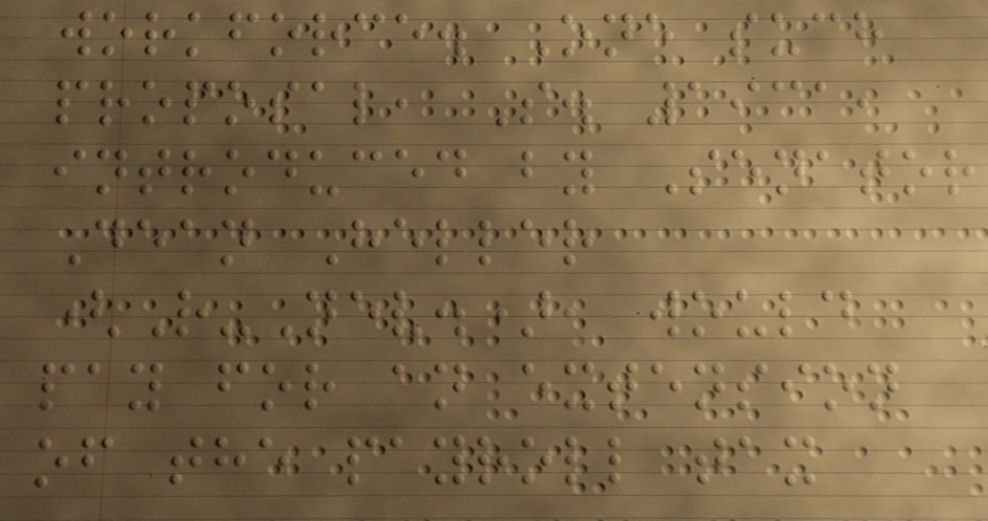workforce. One such
proposal, S. 1931,
introduced by Senator
Dean Heller
(R-Nev.), would
pay for an extension
of the payroll tax
